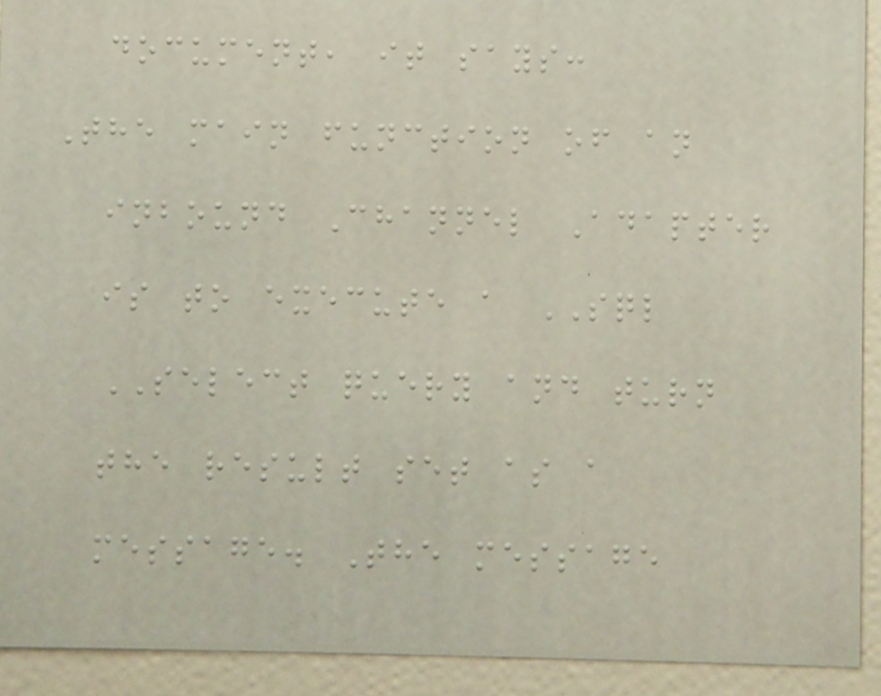document, it says:
The main function of an
inbound Channel Adapter
is to execute a SQL
SELECT query and turn
the result set as a
message. The message
